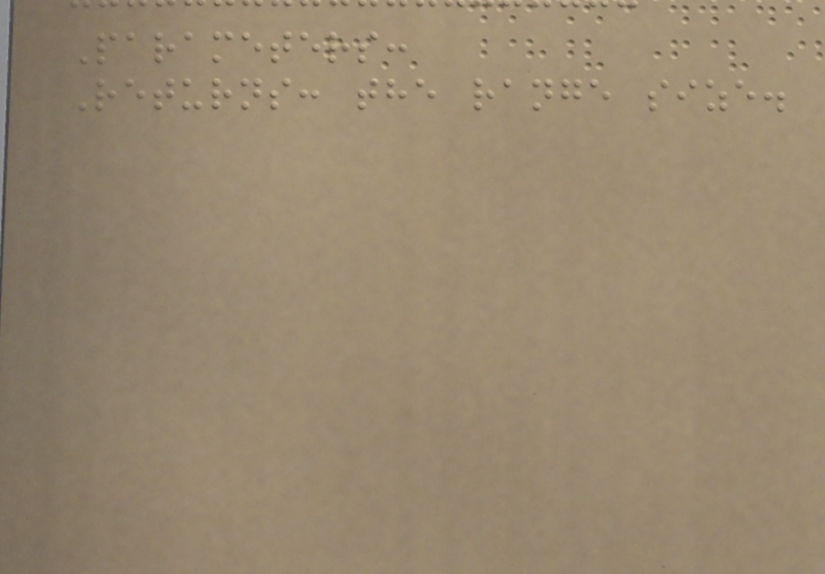Parameters:
Returns: the range size.
